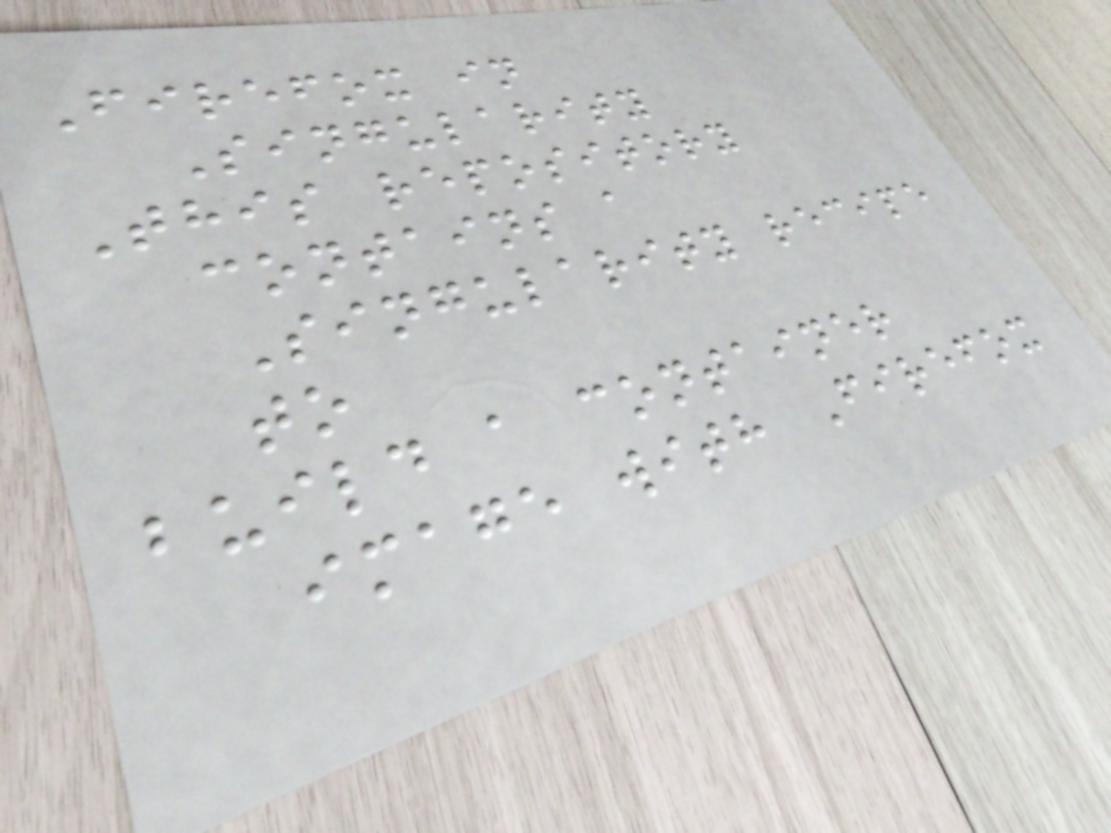Firefox in
Singularity
This repository
contains a
Singularity recipe
to
build a container
image with Firefox
